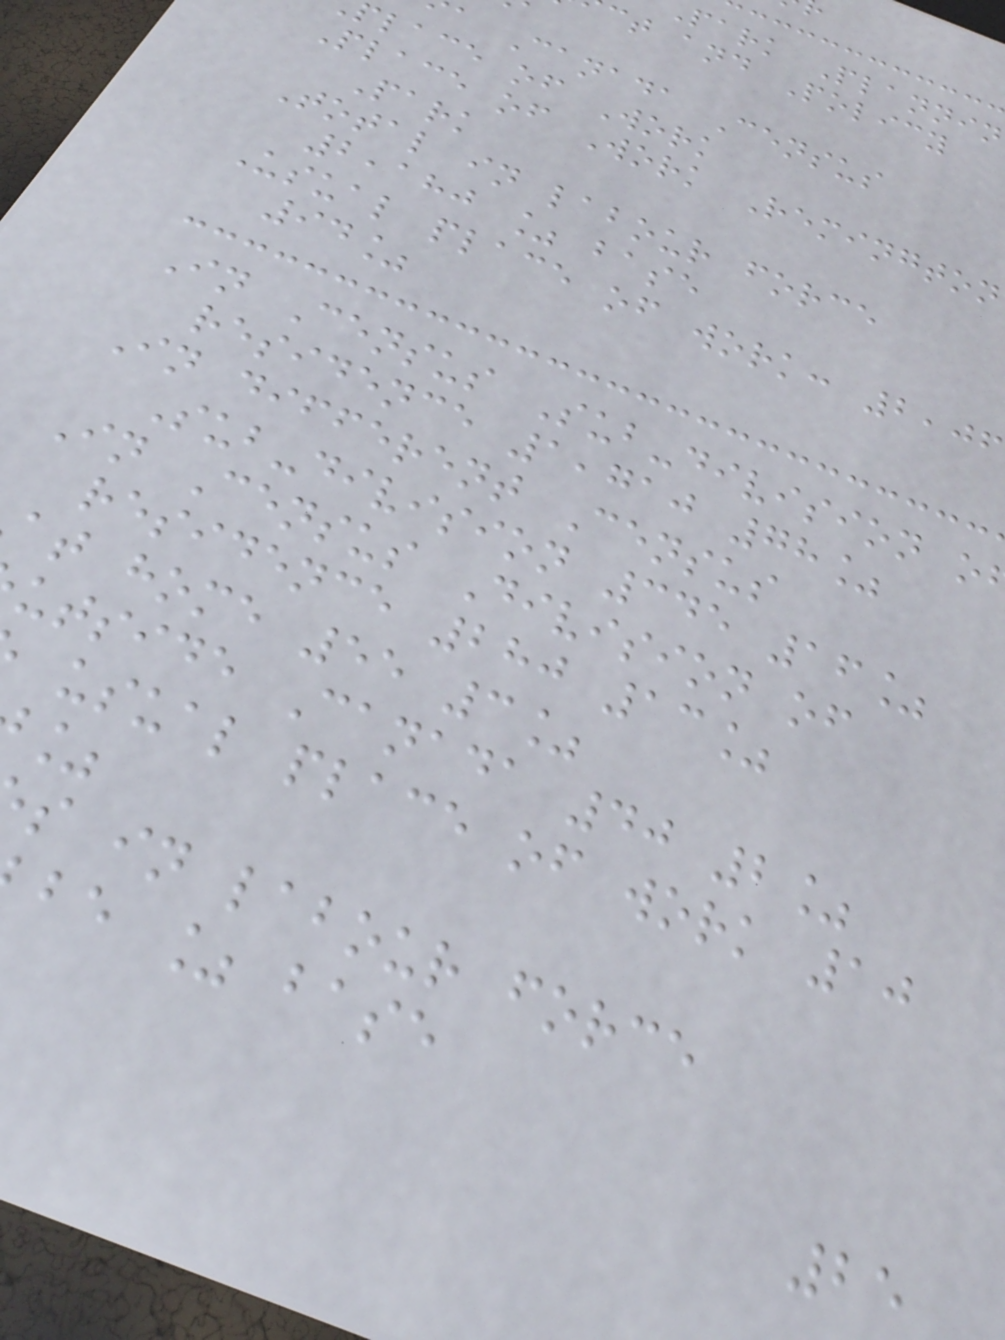park Plannin
ct and Policy
a Canada Census
place of Work
Place of Work Remington
Park
Total in labour force
2,180 % base
Usual place of work: 2,06
94%
In Census Sub-division o
residence 1,710 78%
In different Census
Sub-division 345 16%
In Census Division of
residence 280 13%
at home 55 3%
utside Canada 40 2%
usual place of work 10
s in labour force
be % base
25
